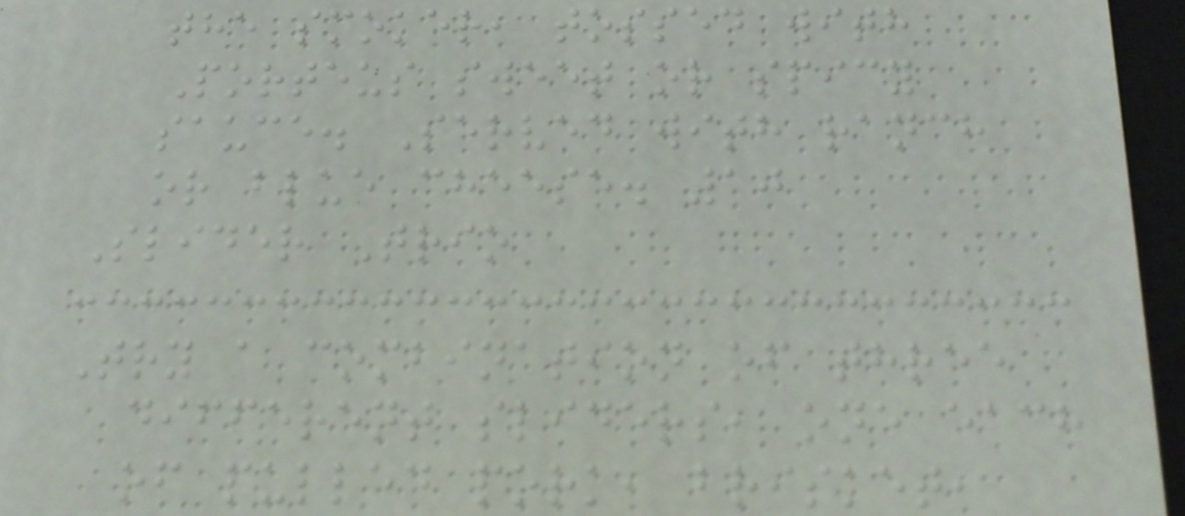the smoker, tossed with
Porteus sweet or spicy
sauce. Served with ranch
or blue cheese. 10
Slider Trio
Try a combination of three
different sliders, one each
of pulled pork, brisket,
